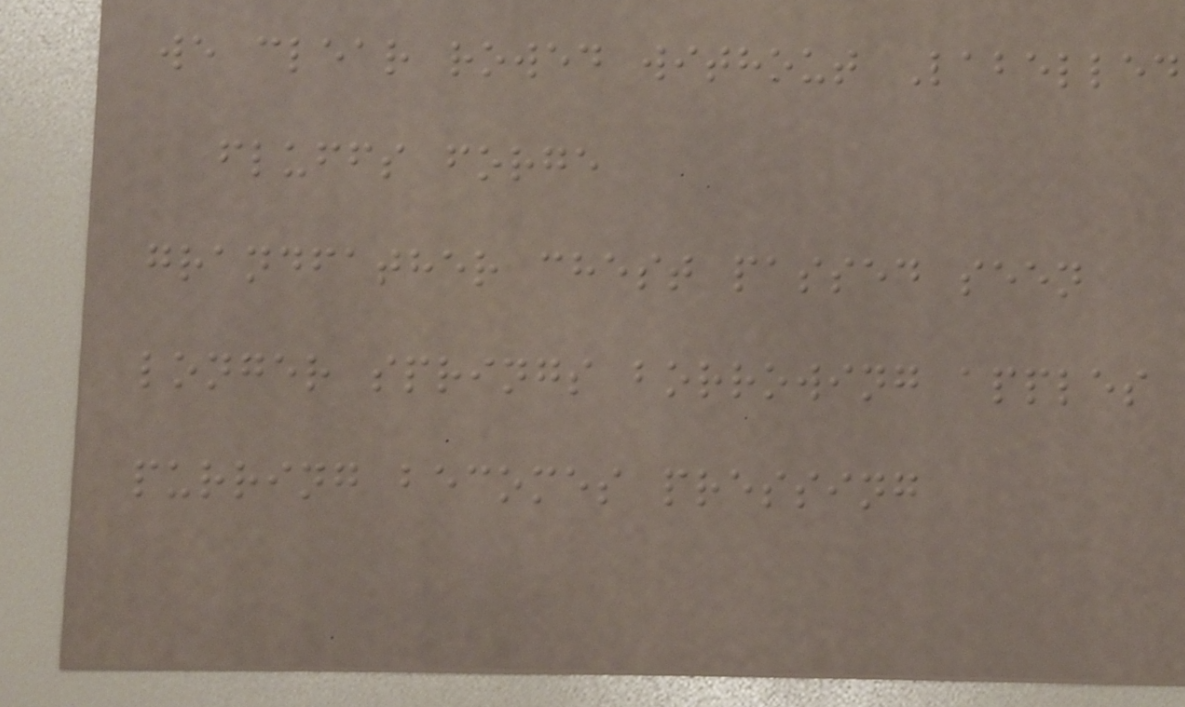we clear rowed without Labelled
fluffs forge
grandfather chest passed seen
longer springs borrowing apples
purring becomes pressing
